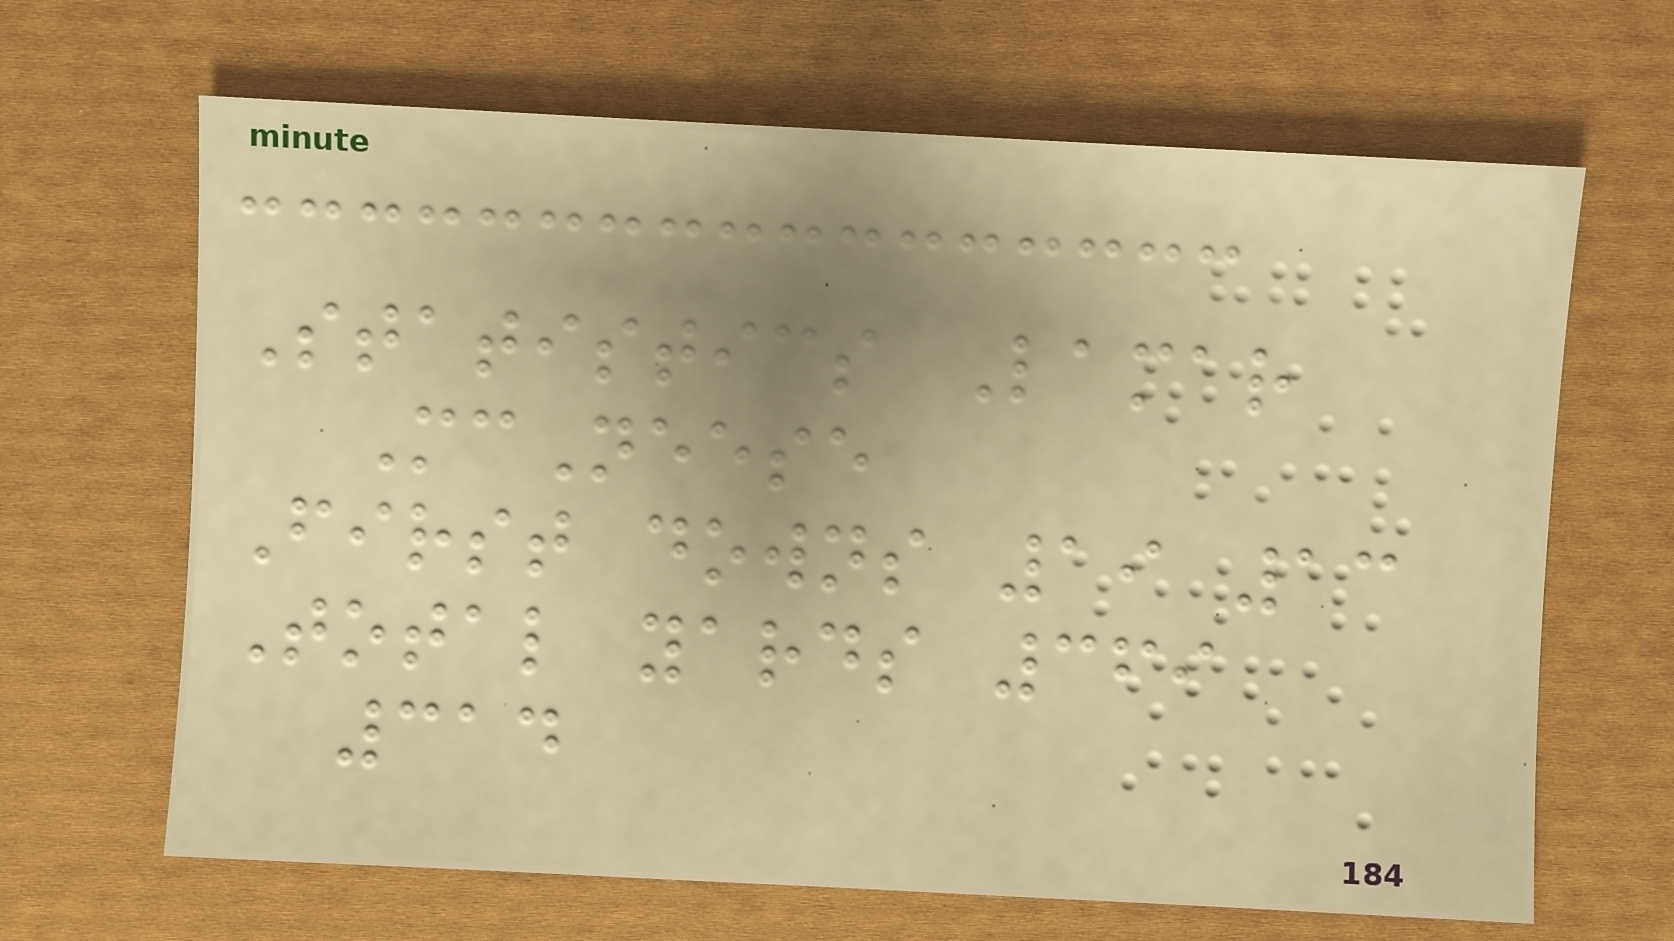Statistics Lamar
McNeese
First downs 19 13
Total yards 369
314
